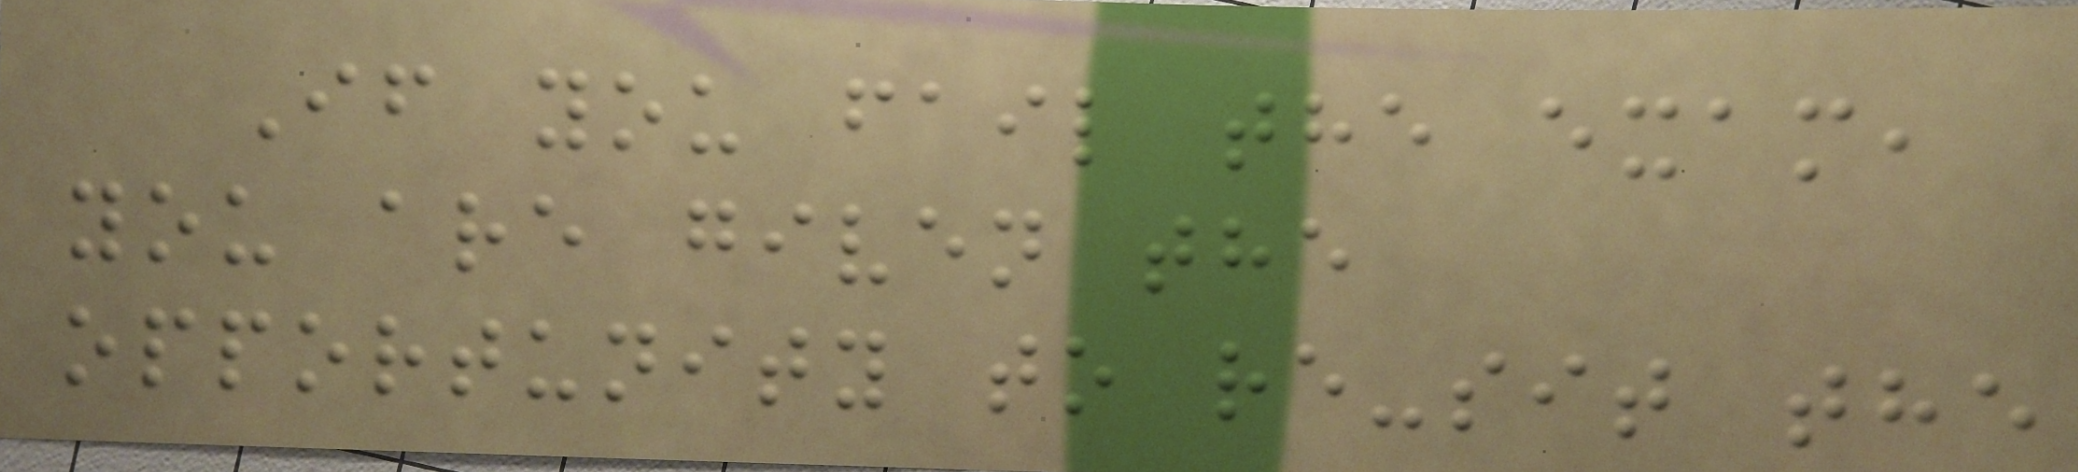If you fail the exam,
you are given the
opportunity to re-sit the
